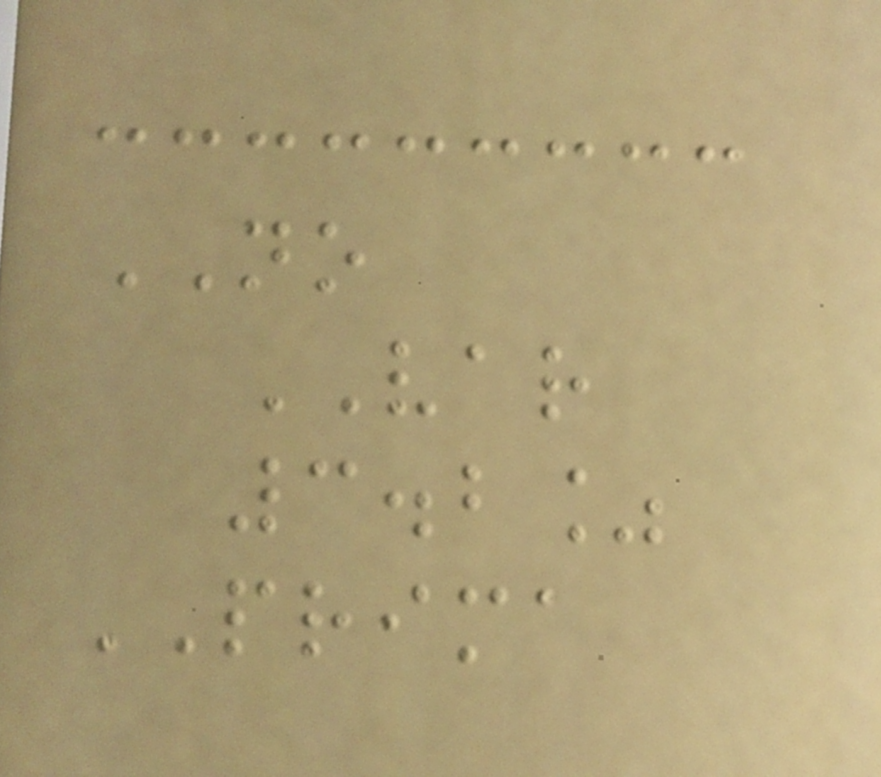NO
VAR
3.2%
PRIMA
